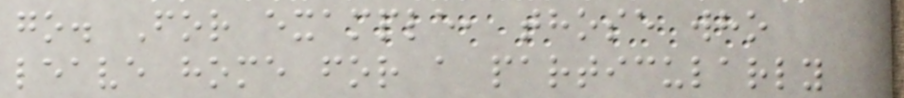go. For example, those who
leave home for a particularly
